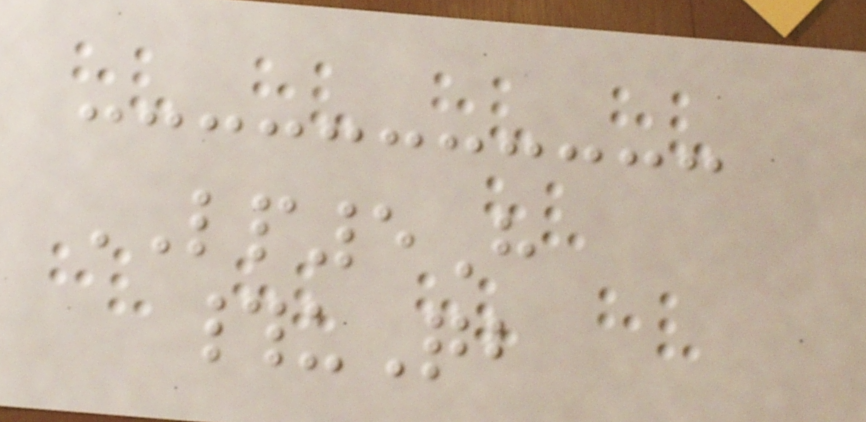LP5H
#uQb
